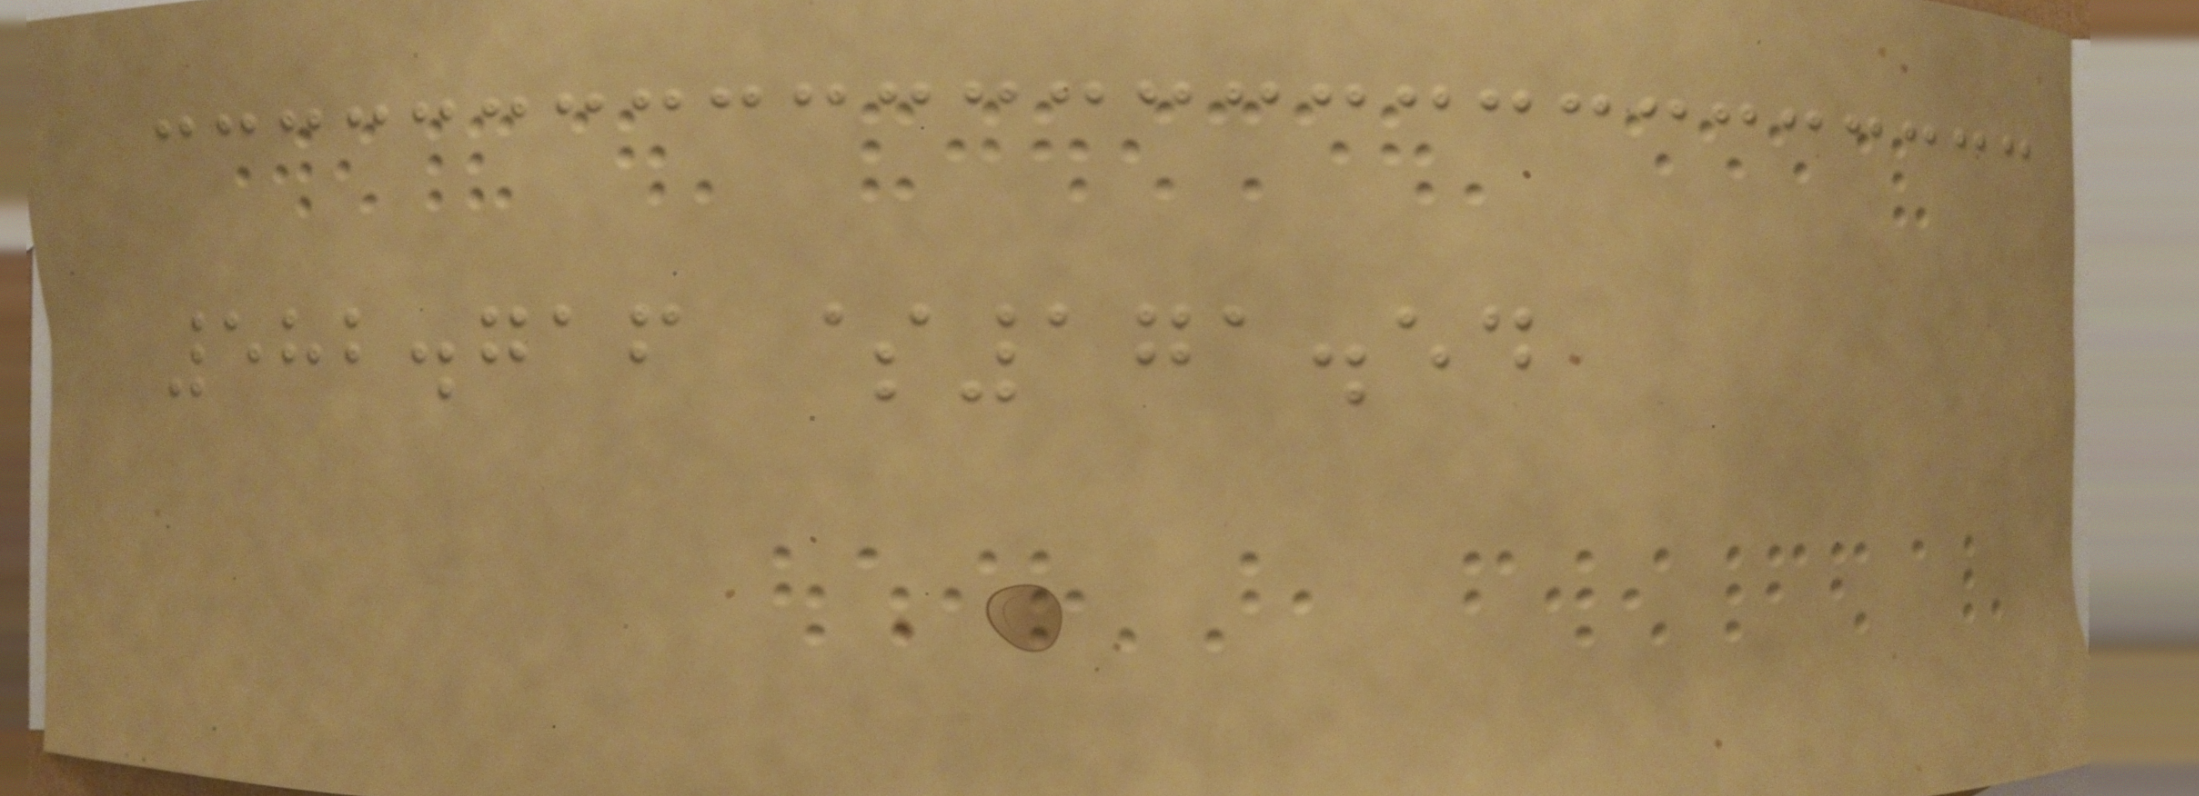582.716 $171.54
